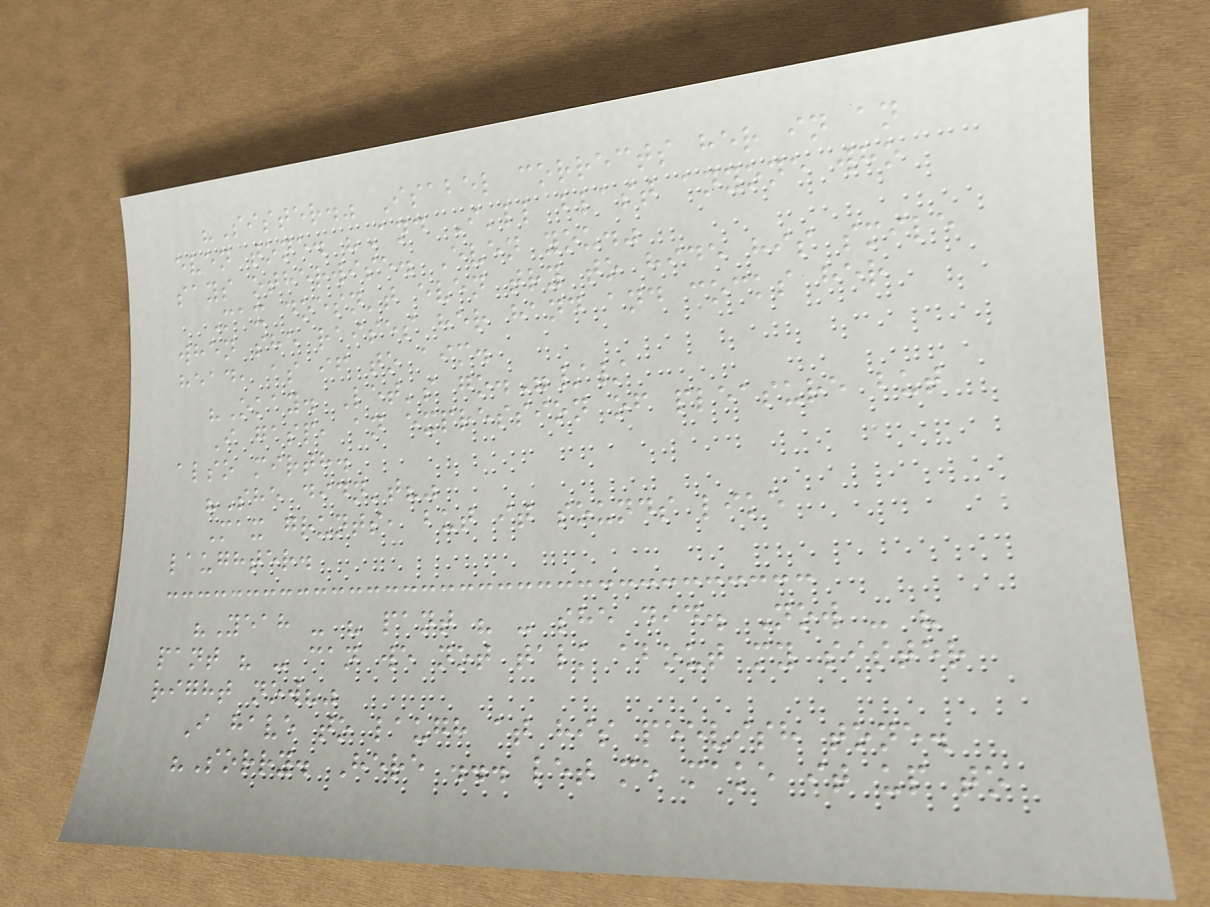"Sister." Isabel corrects her in an
even tone. "And I'll blast anyone who
says otherwise. Even you."
Max doesn't even try to hide his smile
when she raises her hand and cocks her
head, as if to aim.
"Okay. Let's go."//
I gasp, an expression of pleasure but
also mirth.
"She didn't?"
Max grunts, but it sounds like
laughter.
"Yeah - " pant " - she did. Now - "
pant " - can we not talk about my sister
right now?"
I have to laugh at his peevish tone.
"Sorry. Here ... let me make it up to
